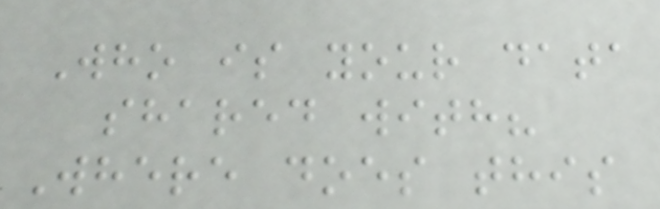Who is your data
shared with?
Where does this
